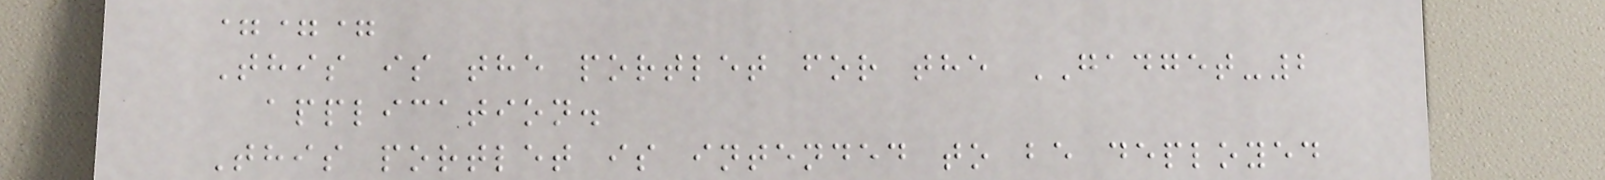===
This is the portlet for the GADGET-2
application.
This portlet is intended to be deployed
